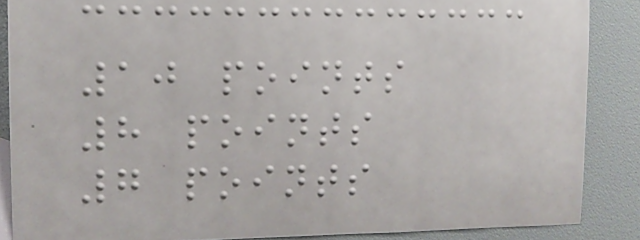10 points
8 points
7 points
